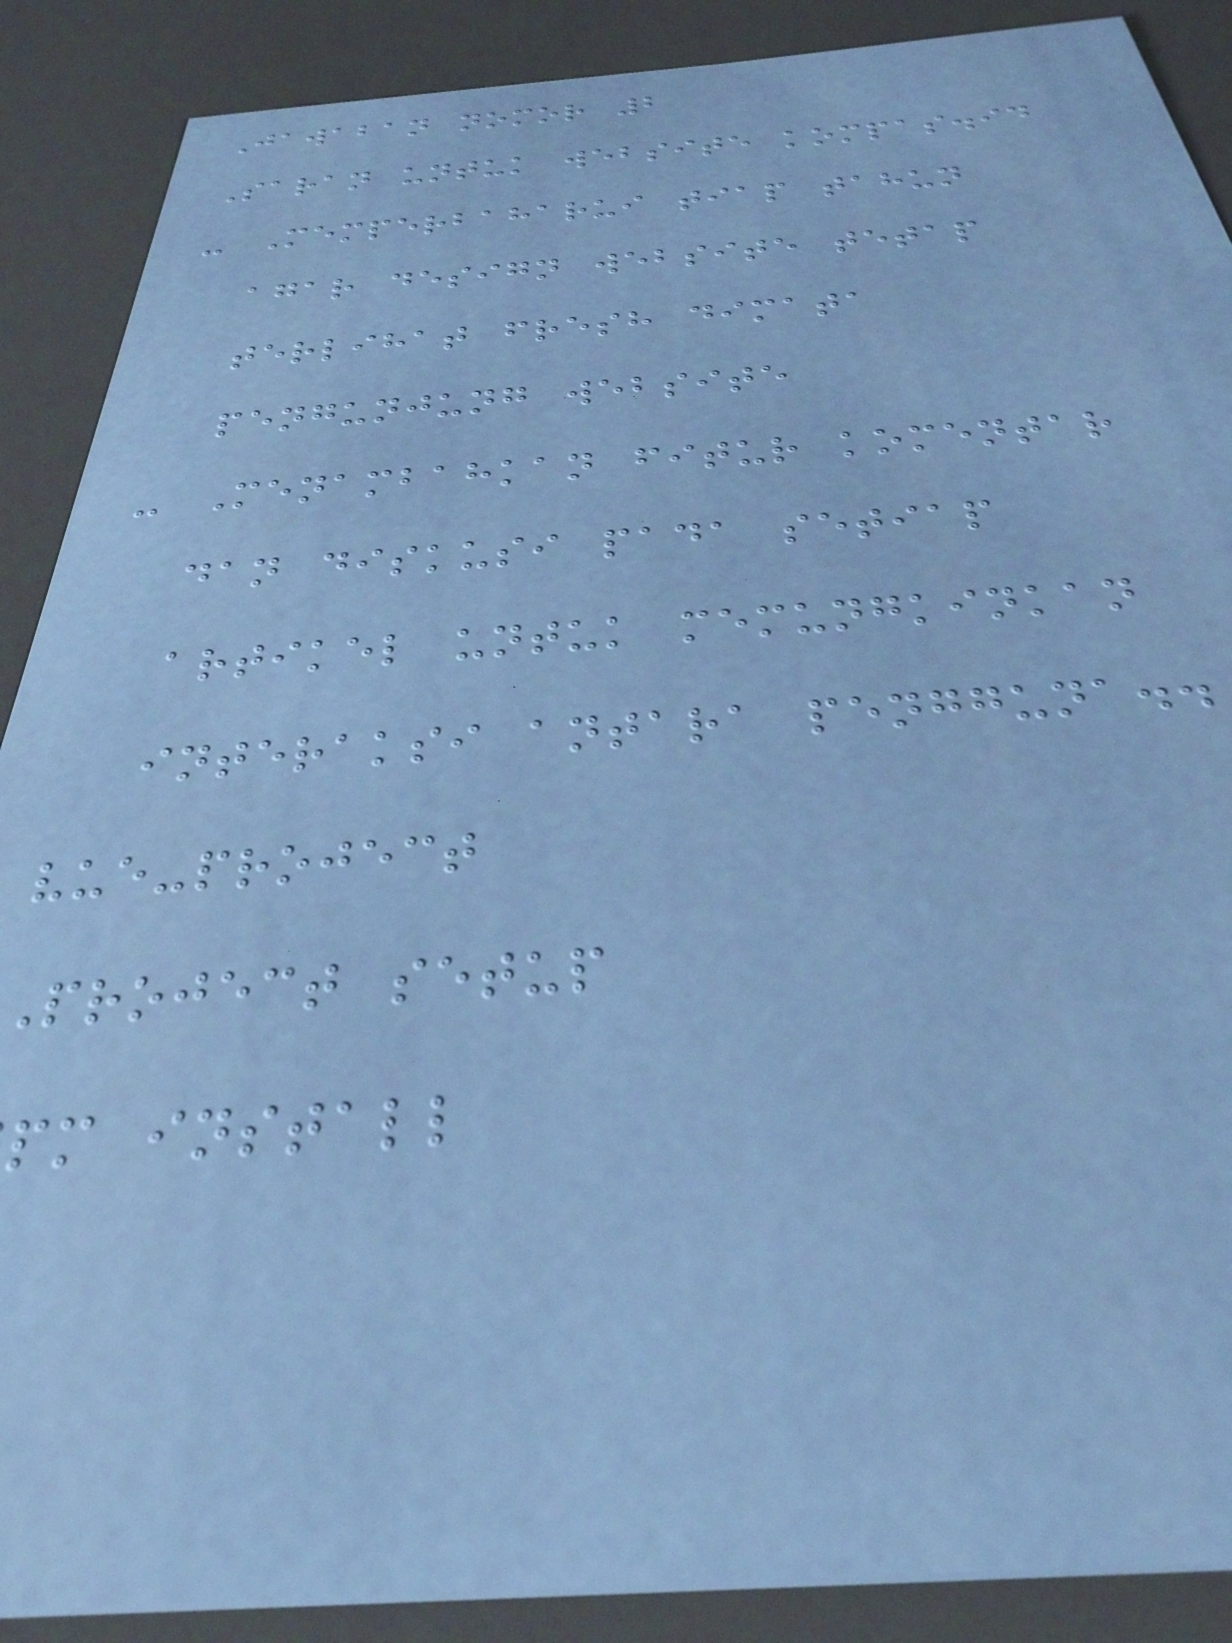Jawaban nomor 2
Saran untuk website kompas.id
- Memperbaharui tiap tahun
agar design website tetap
terlihat fresh dimata
pengunjung website
- Menambahkan fitur komentar
dan diskusi pada setiap
artikel untuk memungkinkan
interaksi antara pengguna..
vue-project
project setup
pm install
